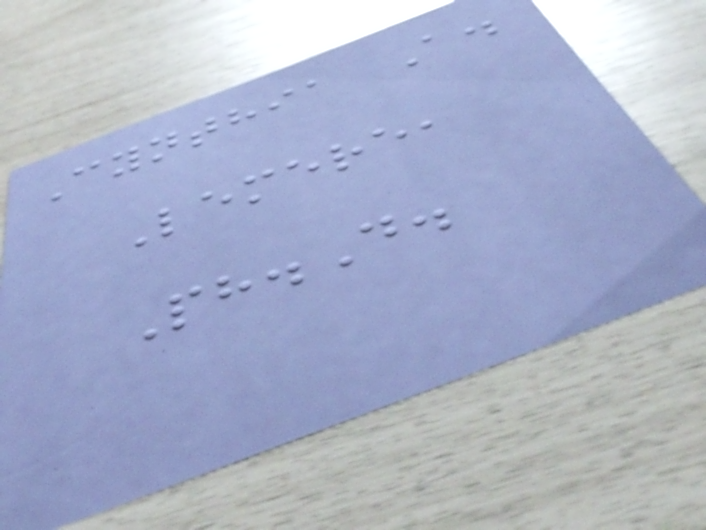Cynthia A.
Lemere,
Ph.D.
